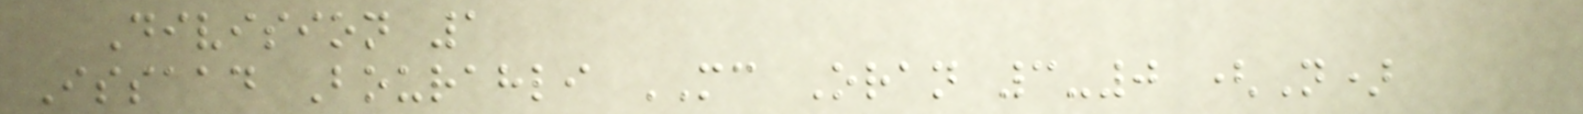Division 1
Issaad Bourahli MC Oran 3-0 (N)
